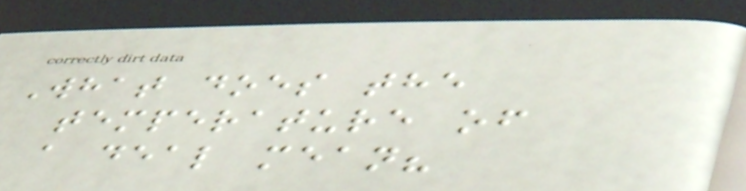What does the
temperature of
a deal mean?
